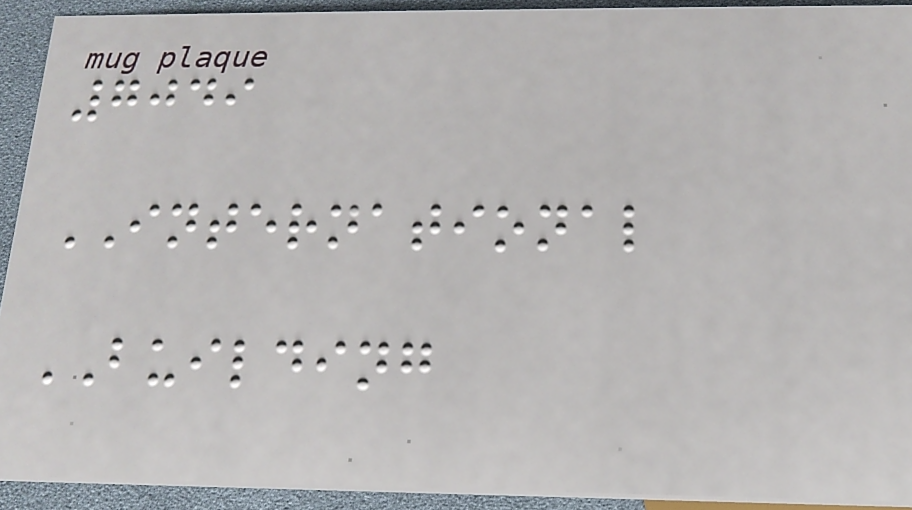7049
INTERNATIONAL
BUILDING
